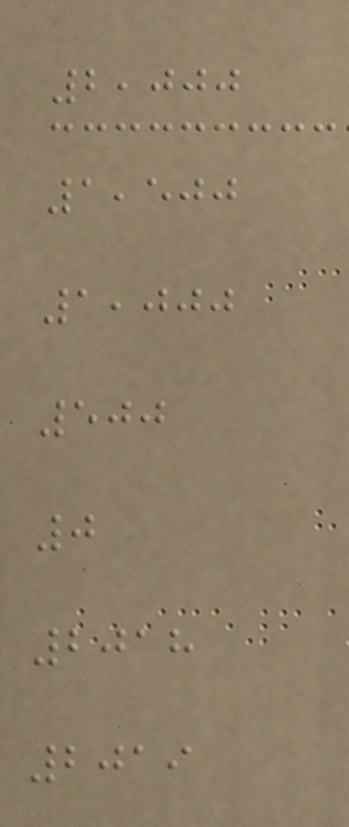2,000
1,500
1,000
500
0
2018
2019
